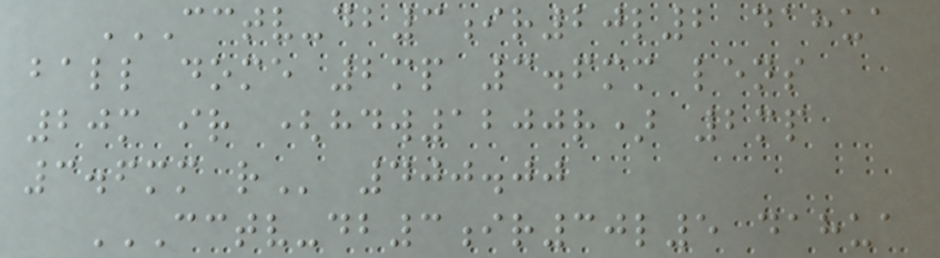CCTV-DB3IR20L2 DAHUA
BALL DOME 2MP 3.6MM LENS
20M IR (HDW1200R) 2MP
3.6MM R 400.00
CCTV-DB3IR30L5 DAHUA
